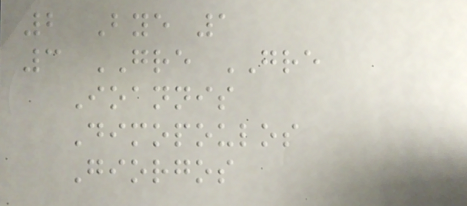2 Bye 1
3 GRE GRE
Ioannis
Dimopoulos
Giorgos
